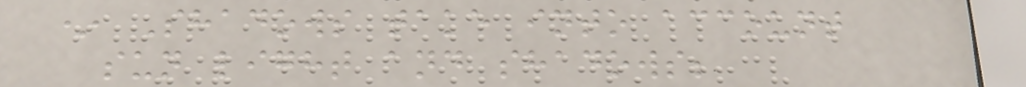* Shadows take into account
sun light and shadows;
